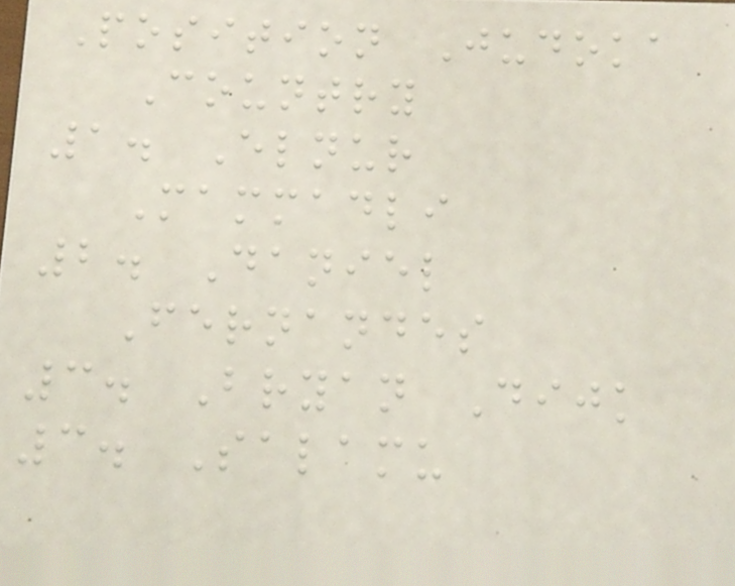Position Judoka
Country
1. Elnur
Mammadli
2. Daniel
Fernandes
3. Bryan Dijk
3. Salamu
